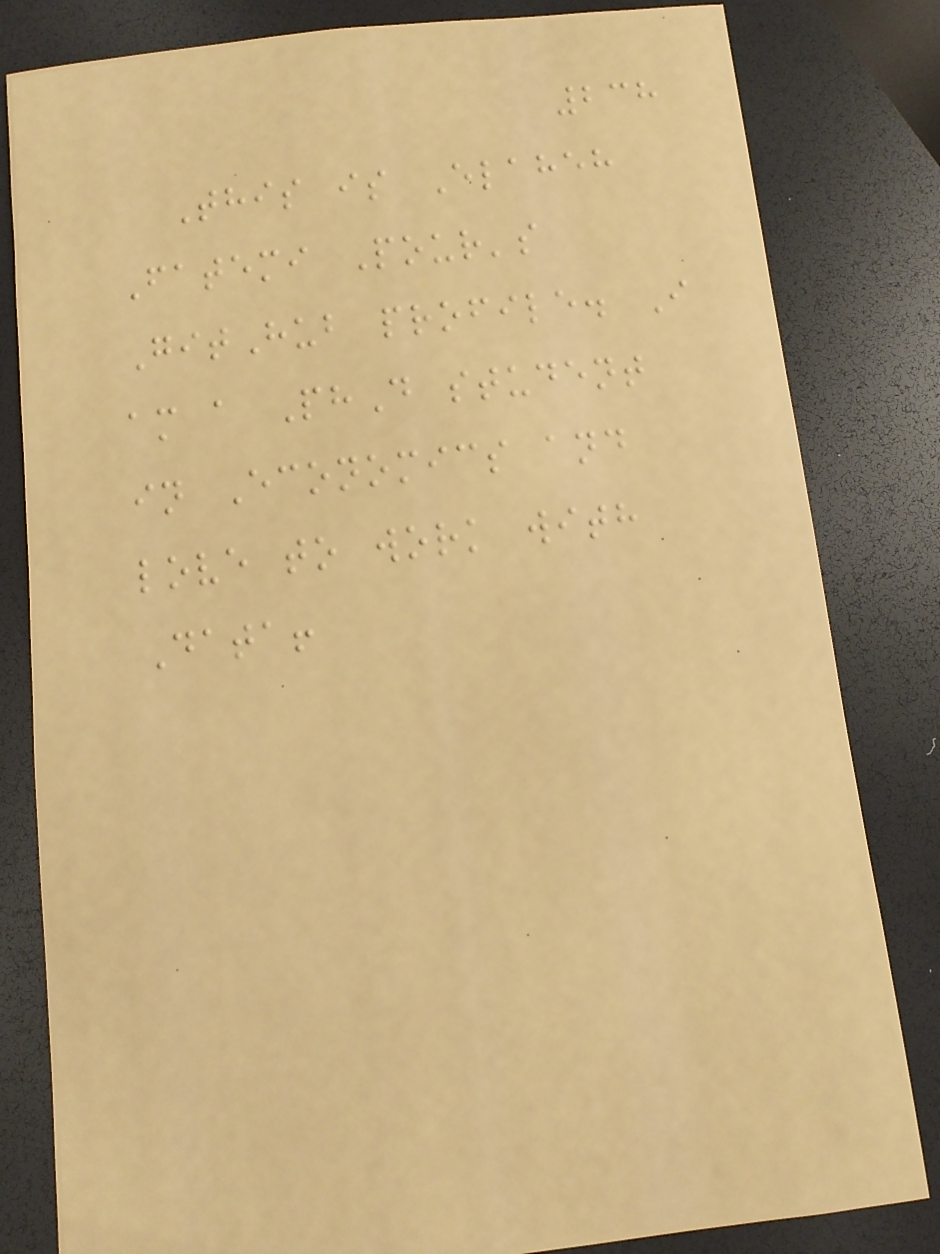238
This is Elaheh
Fatemi Pour's
GitHub profile. I
am a PhD student
in Economics and
love to work with
Data!
